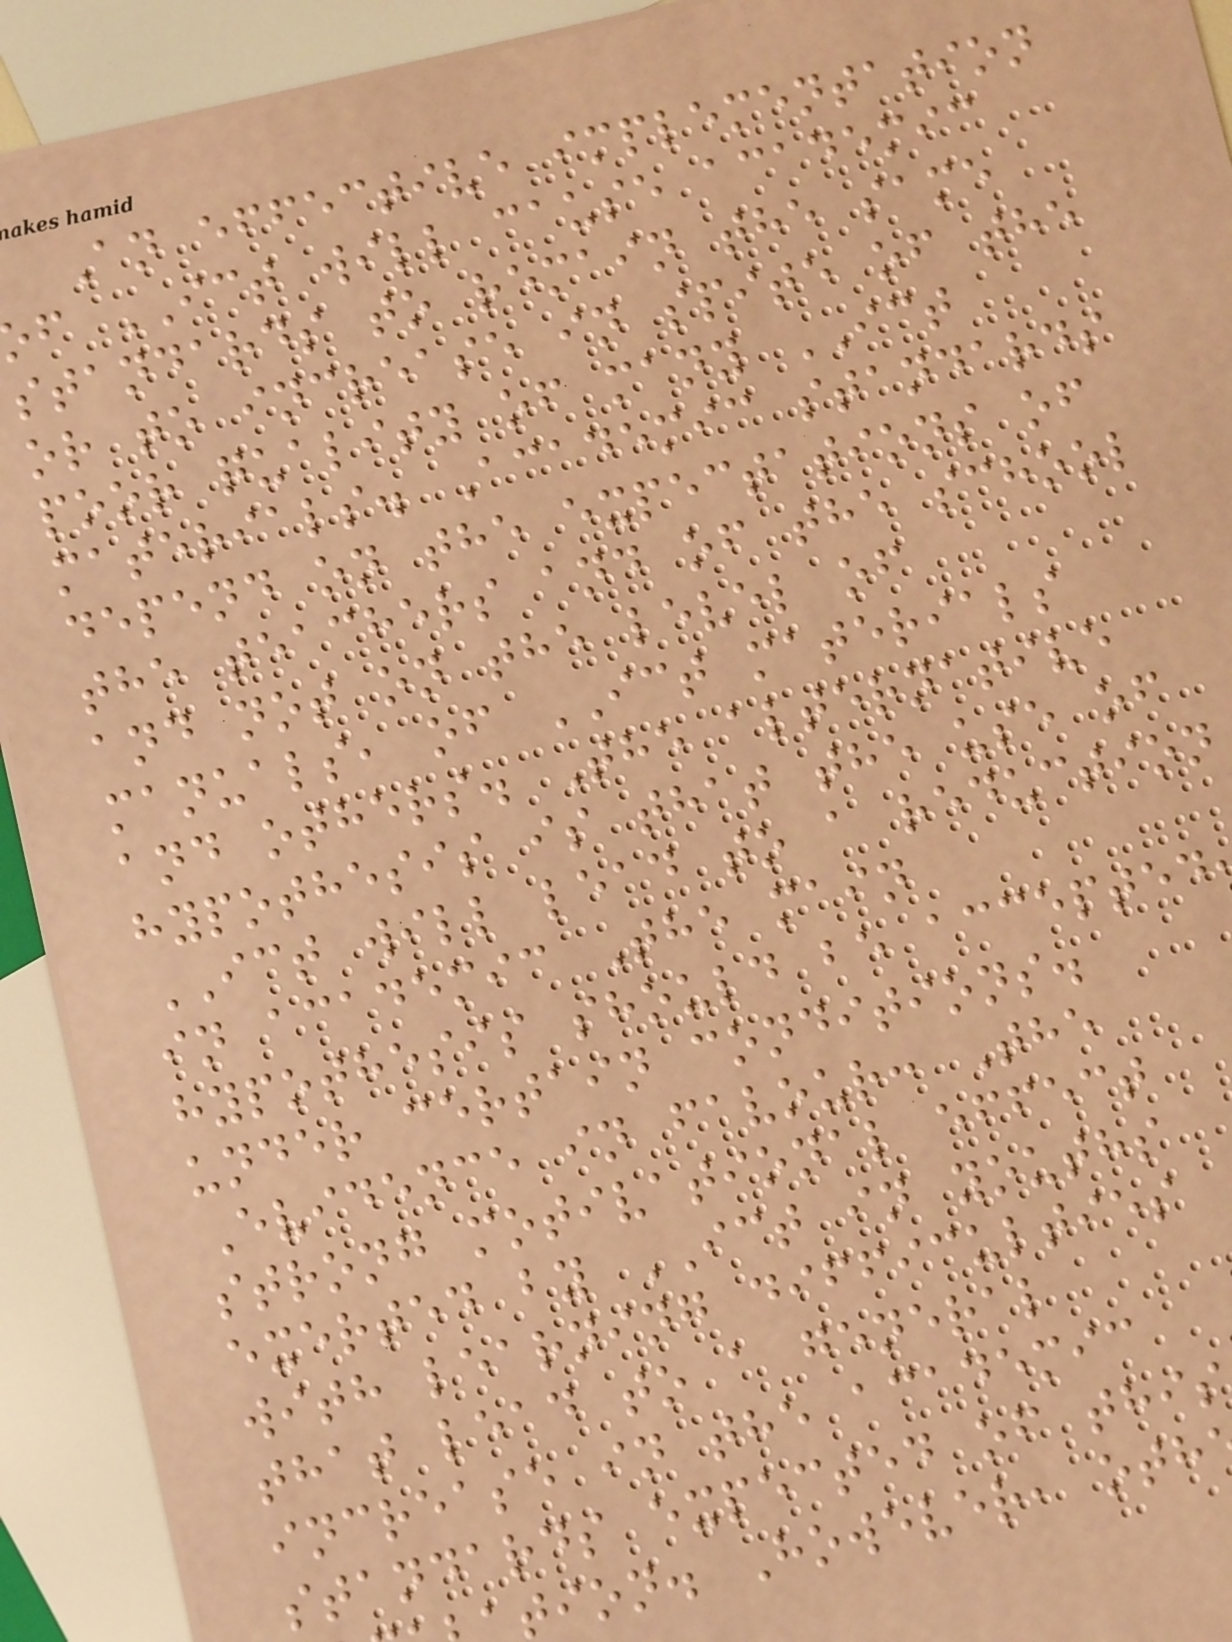An effective implementation
f ICT will cause academic
standards to remain the same
or to increase in spite of the
poor quality of many ICT
materials. Academic standards
depend on the expectations of
the teachers and of the school
and not on the level of
manuals, of ICT materials
and others. The alternative
hypothesis is that the use of
ICT will lead to a reduction
in academic The main
hypothesis should be accepted
under certain conditions.
Evidence in favour: The
strong motivational effect
exerted by ICT in youths
with learning difficulties
that lead to a general
increase in the academic
standards expected of this
tion. However, oth
